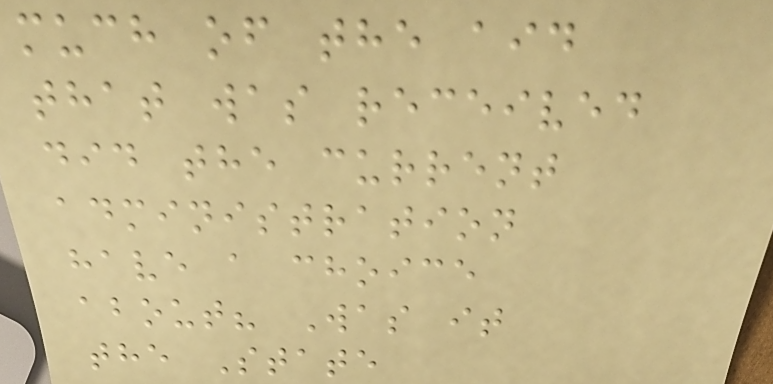much of the aid
that was received
did the current
administration
have a choice
about? Was it
the State
